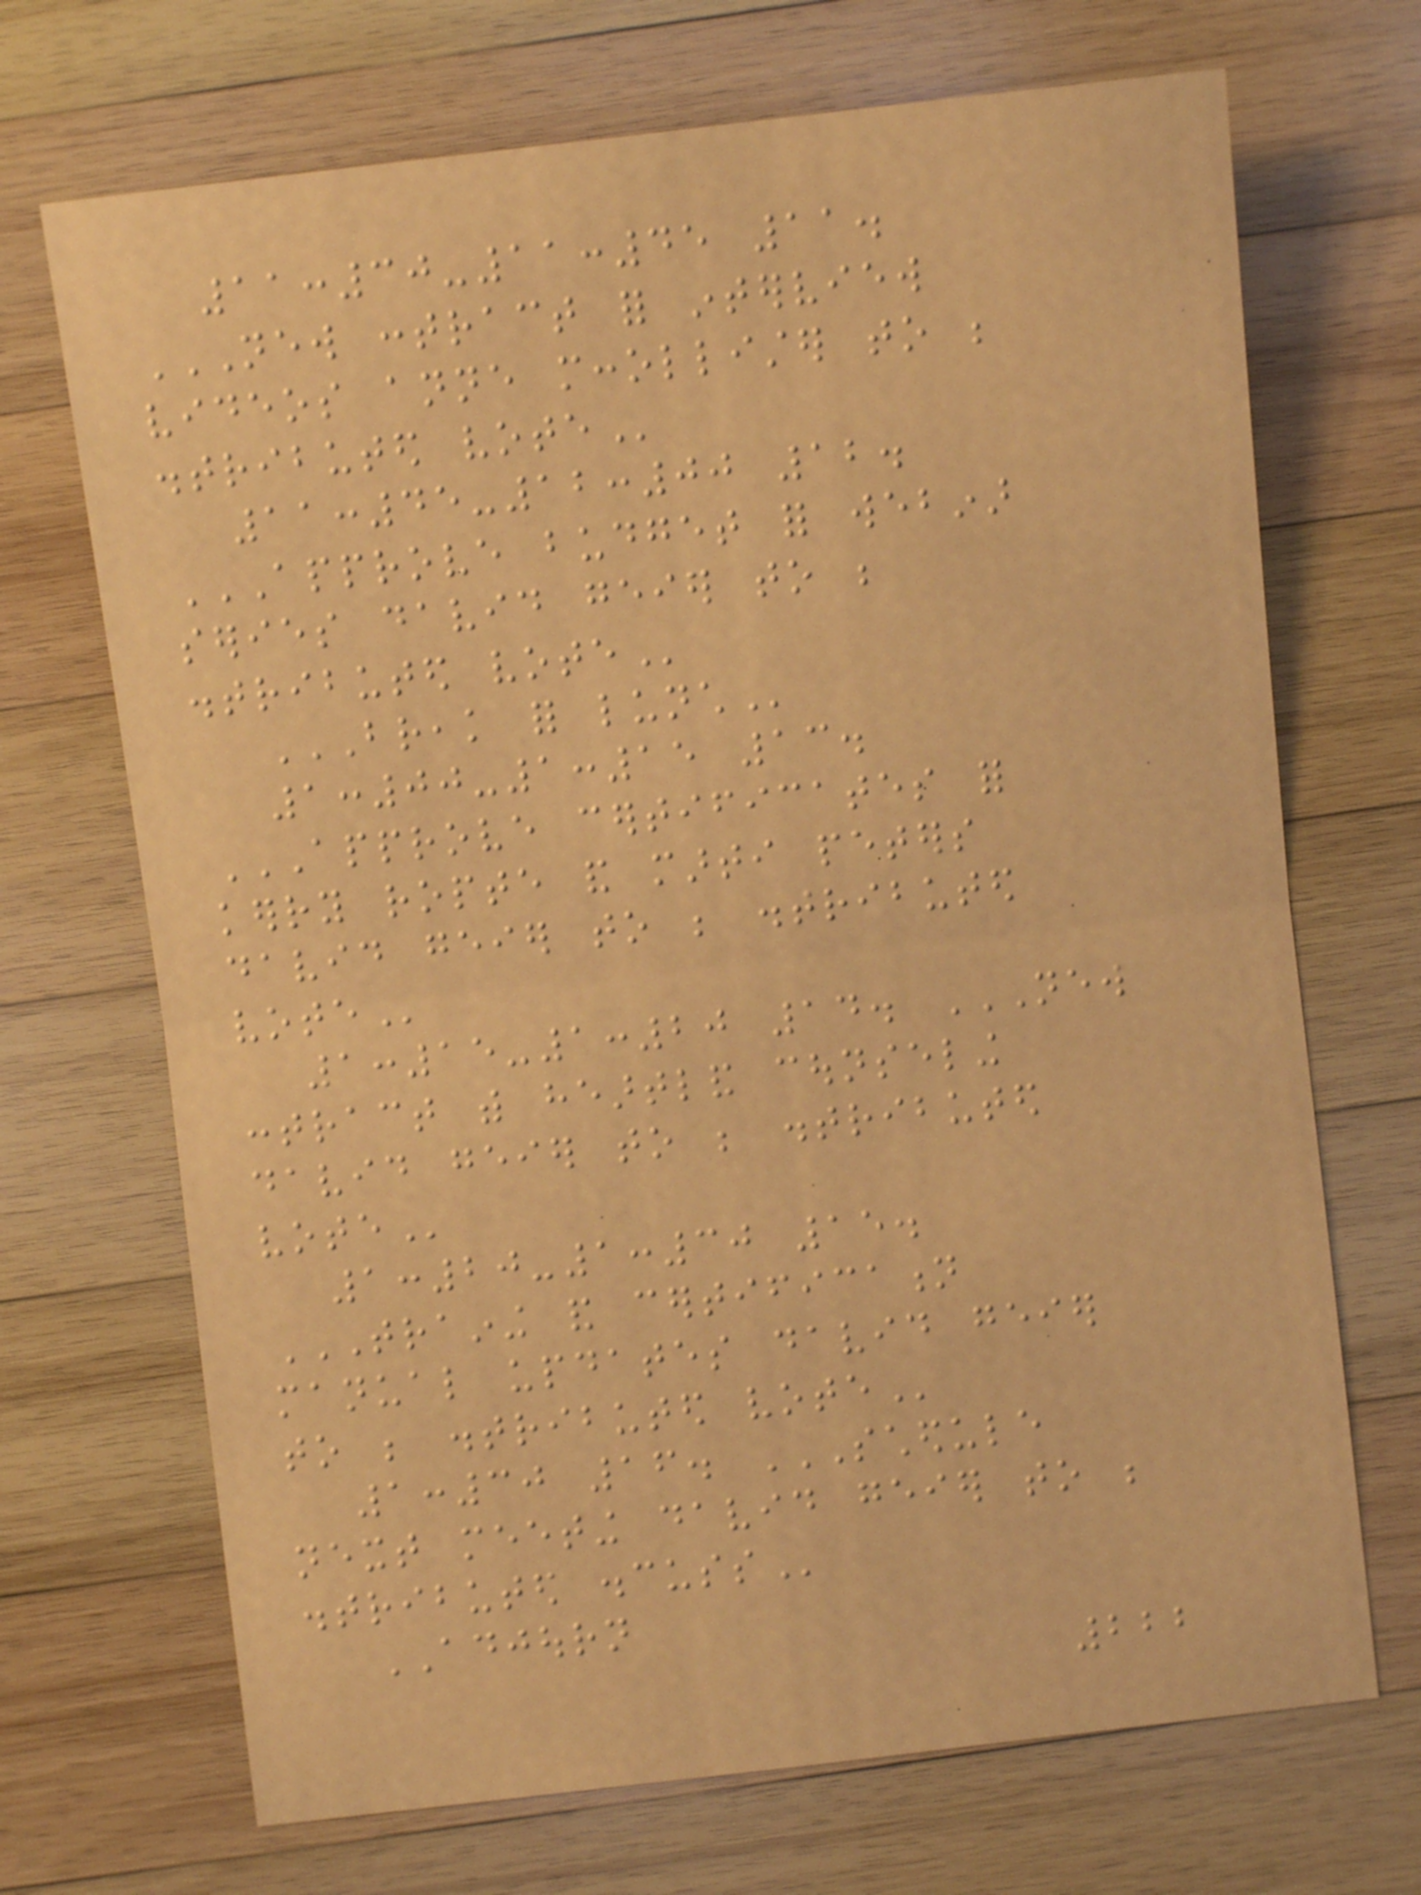11:30-11:45 11.
NEW CONTRACT FOR INTERVIEW
VIDEOS ANNE MCCOLLISTER TO BE
DISTRIBUTED VOTE
11:45-12:00 12.
APPROVE BUDGET FOR WEBINAR
SERIES DAVID GEIER TO BE
DISTRIBUTED VOTE
BREAK FOR LUNCH
1:00-1:15 13.
APPROVE CERTIFICATES FOR
KERRY ROPTE AND MARTI PETERS
DAVID GEIER TO BE DISTRIBUTED
VOTE
1:15-1:20 14. NEW
CONTRACT WITH HEARTLAND COUNSELING
DAVID GEIER TO BE DISTRIBUTED
VOTE
1:20-1:30 15.
TRAINING AND CERTIFICATION
MANUAL UPDATES DAVID GEIER
TO BE DISTRIBUTED VOTE
1:30 16. SCHEDULE
NEXT MEETING DAVID GEIER TO BE
DISTRIBUTED DISCUSS
ADJOURN
222
